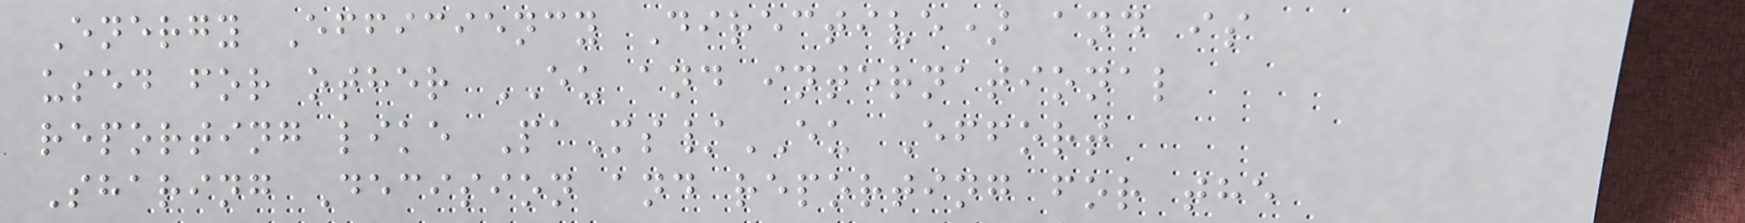Energy Efficiency Directive) and is
used for other EU and international
reporting like PaMs/EU Effort
Sharing Decision and reporting for the
